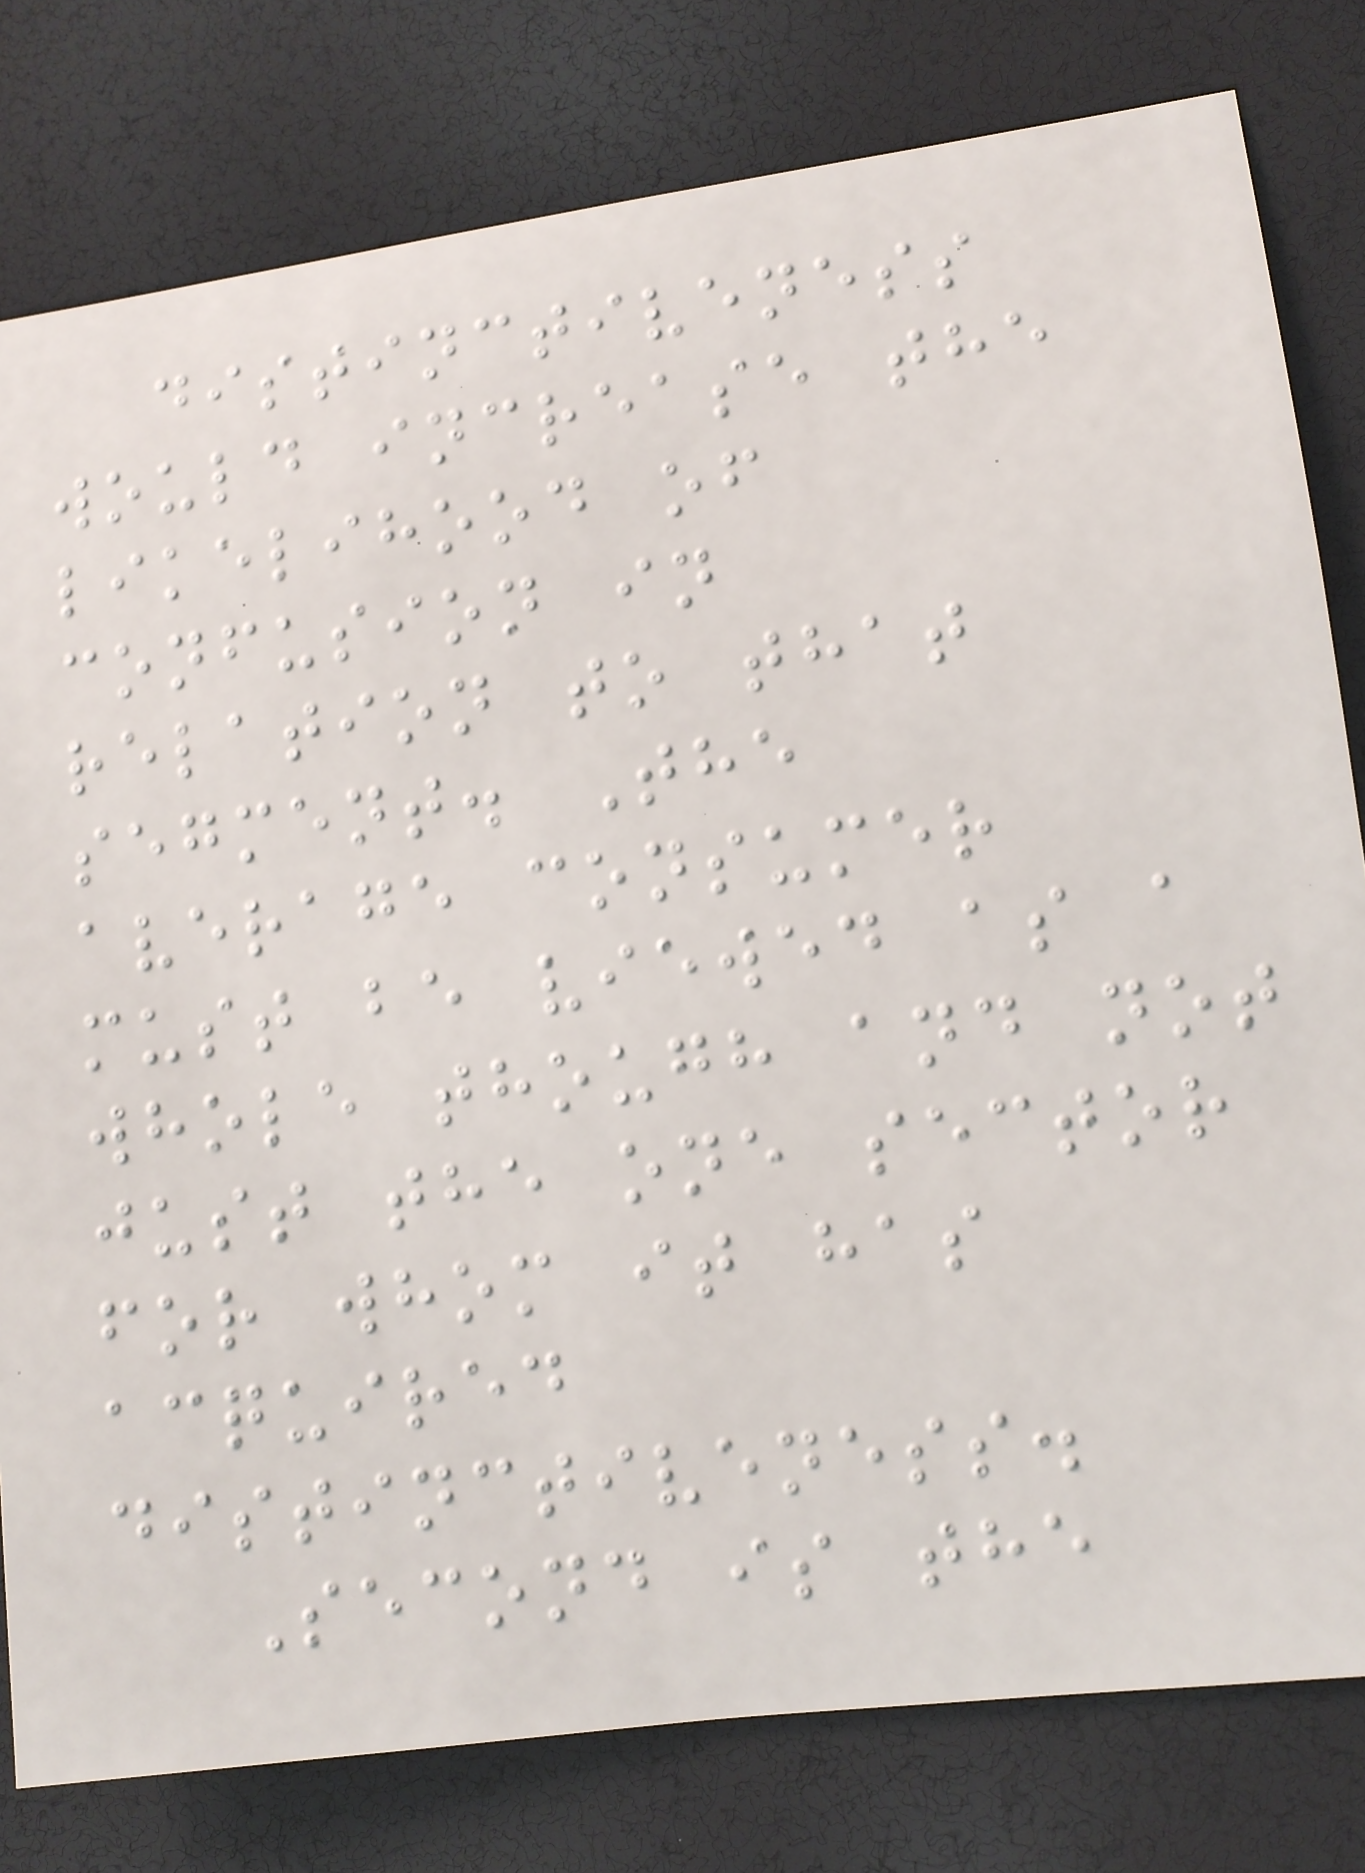distinctiveness
would increase the
likelihood of
confusion in
relation to that
segment. The
average consumer
must be viewed as a
whole though and not
just the one sector
for whom it has
acquired
distinctiveness.
Second is the
